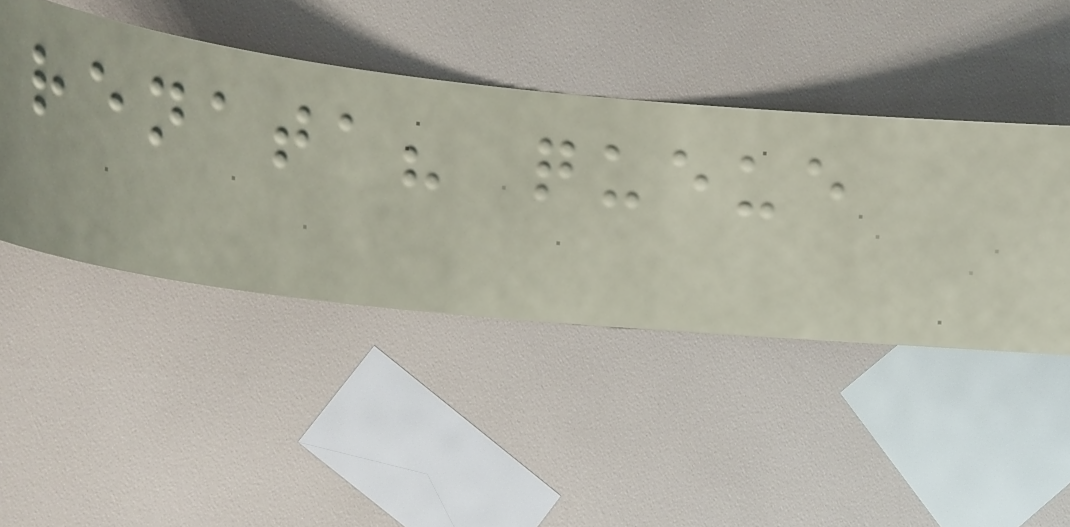renata? queue
